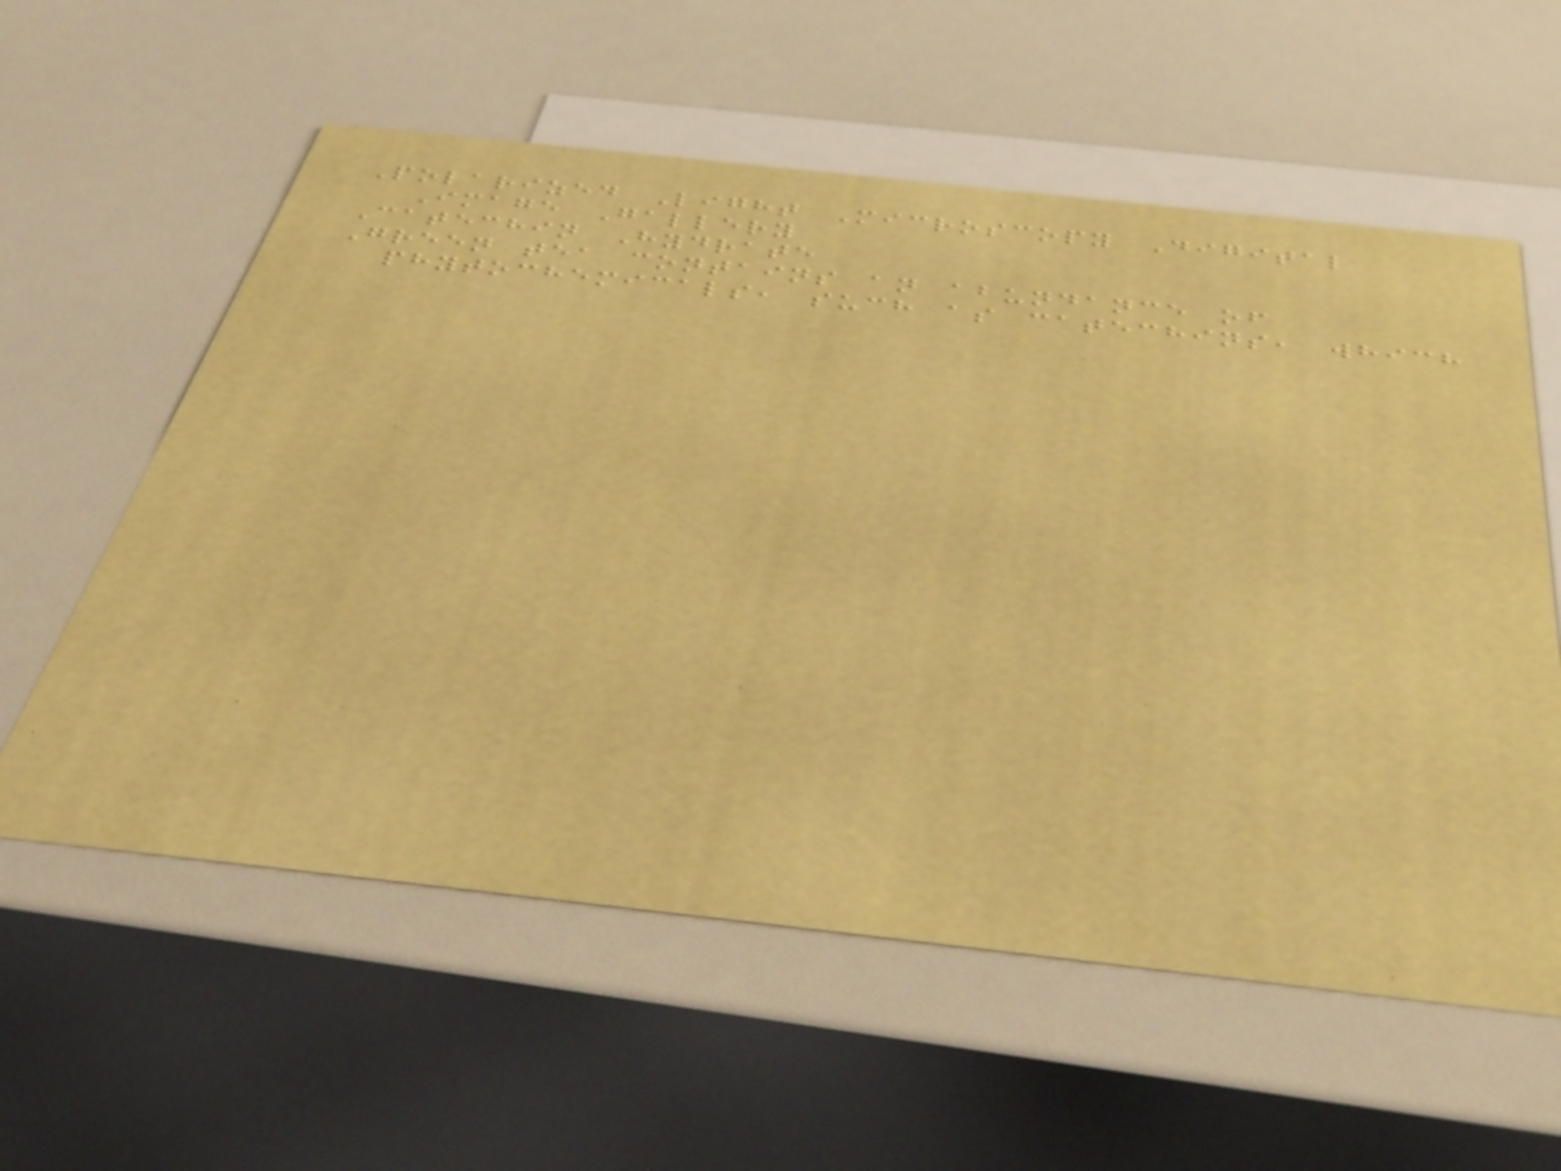Polarized Light Microscopy Digital
Image Gallery
Catechin Hydrate
Green tea contains an abundance of
phytochemicals, such as catechins, which
